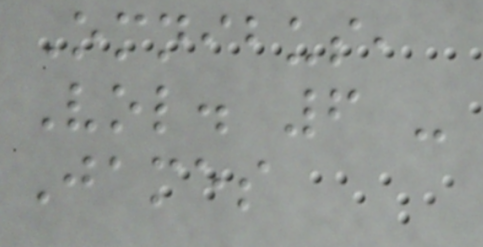Omnibus,
Vol. 6 -
James
